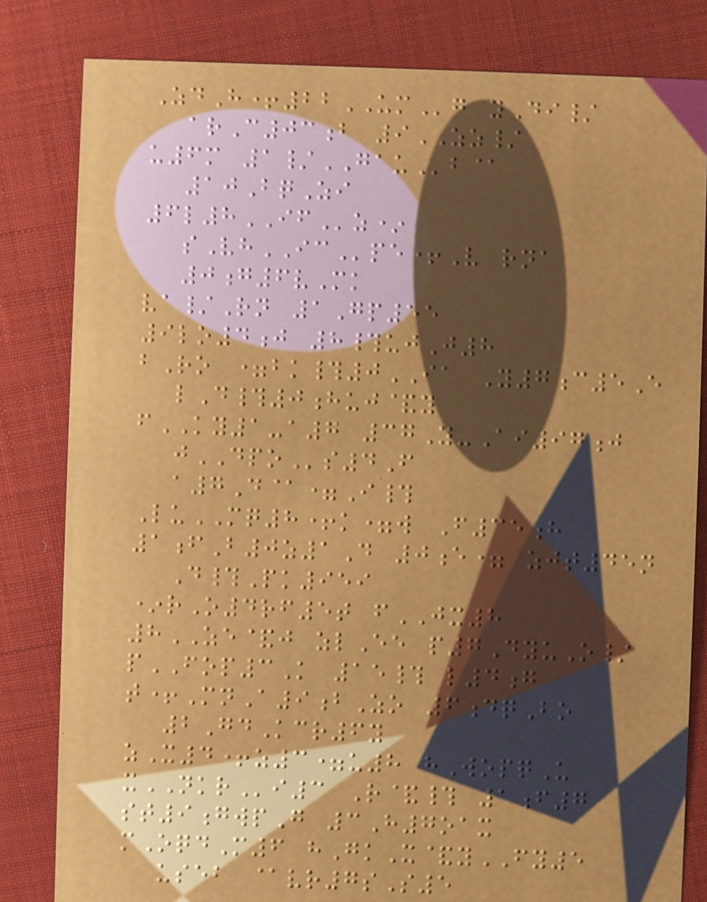ZdH+22UMg yDi/
arC03b 9ZZ/
u6m 1/GAUb@
10BqZi
6l8IFz*
sVhICpe+V rna
0g6vMk
va/Rn 1Gp55
9lo4j 8#ujJ8
bRo =bk#0IA Y7c5E
lD#0huj&y
fKY1-a7 37Y-Ai97j
jDPOs4F
a7D@=I#
LuMQ8+k=w F35h
1fB0z1D 0e= zjt45n
D#Pk959
*rO4rf5t fJX8
8ZE&j zlEe p7DyuO/
pFOP3K 15# l4g
t+MnA9bZo 6dqBo
2GdKcr6y
zX4+z3=u8 hWopqU
xNKRi3 R&# 1f7
st9gwpG 3H7oax
mOqdM6 hGkX&yFY5
useb @vr7sS5
